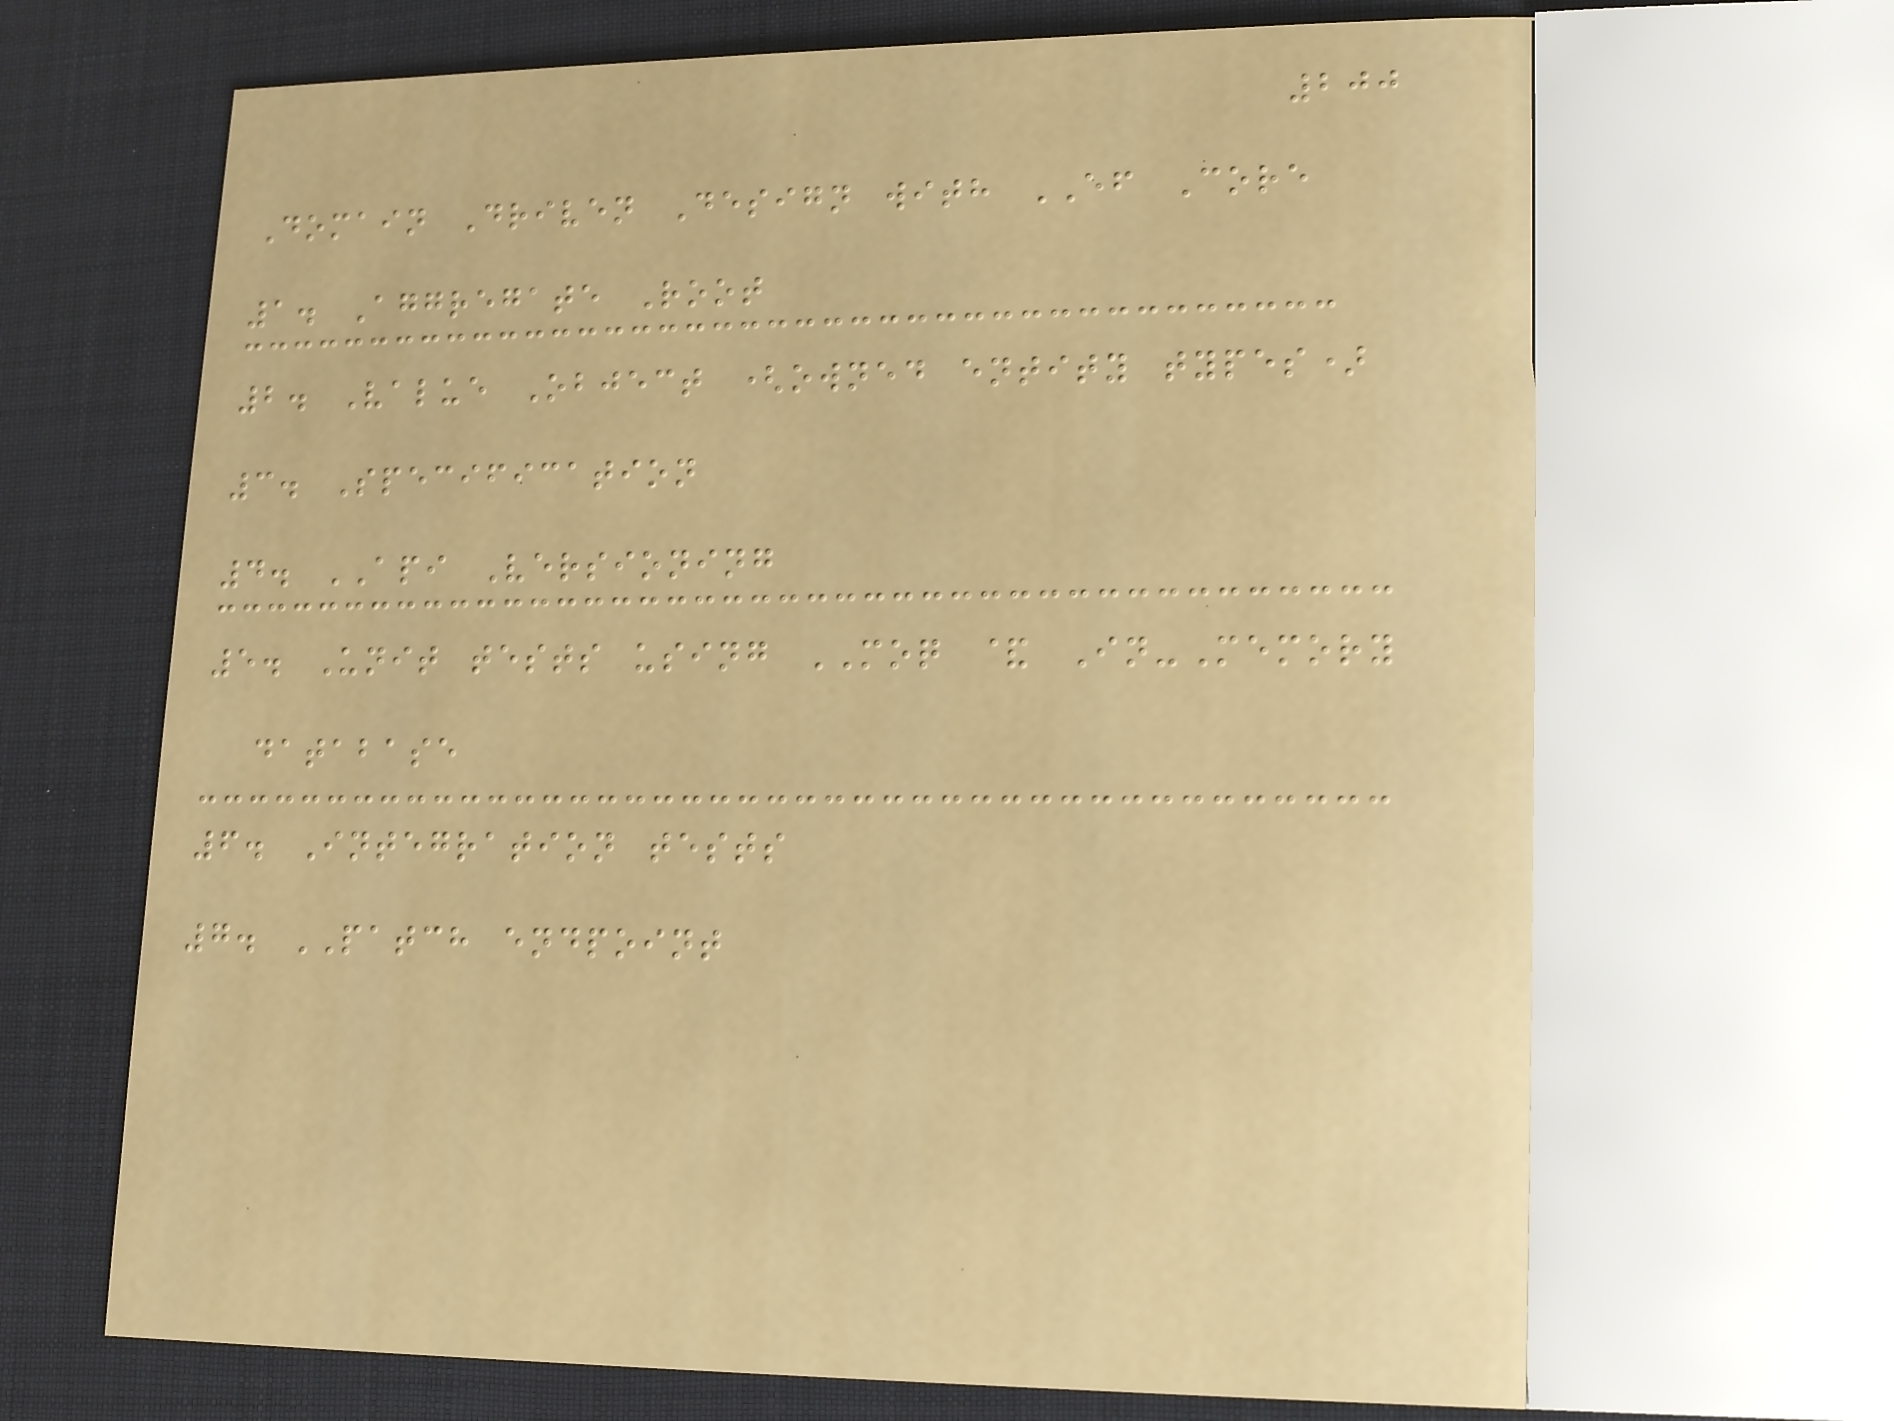200
Domain Driven Design with EF Core
1. Aggregate Root
2. Value Object (owned entity types)
3. Specification
4. API Versioning
5. Unit tests using MOQ & In-Memory
database
6. Integration tests
7. PATCH endpoint
